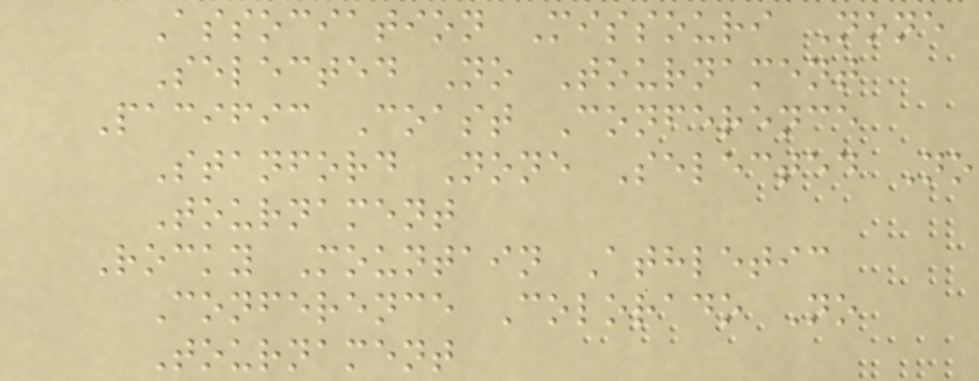Association Missouri None
Selected No Tournament
Pacific Coast Conference
Stanford None Selected No
Tournament
Rocky Mountain Athletic
Conference Colorado No
Tournament
